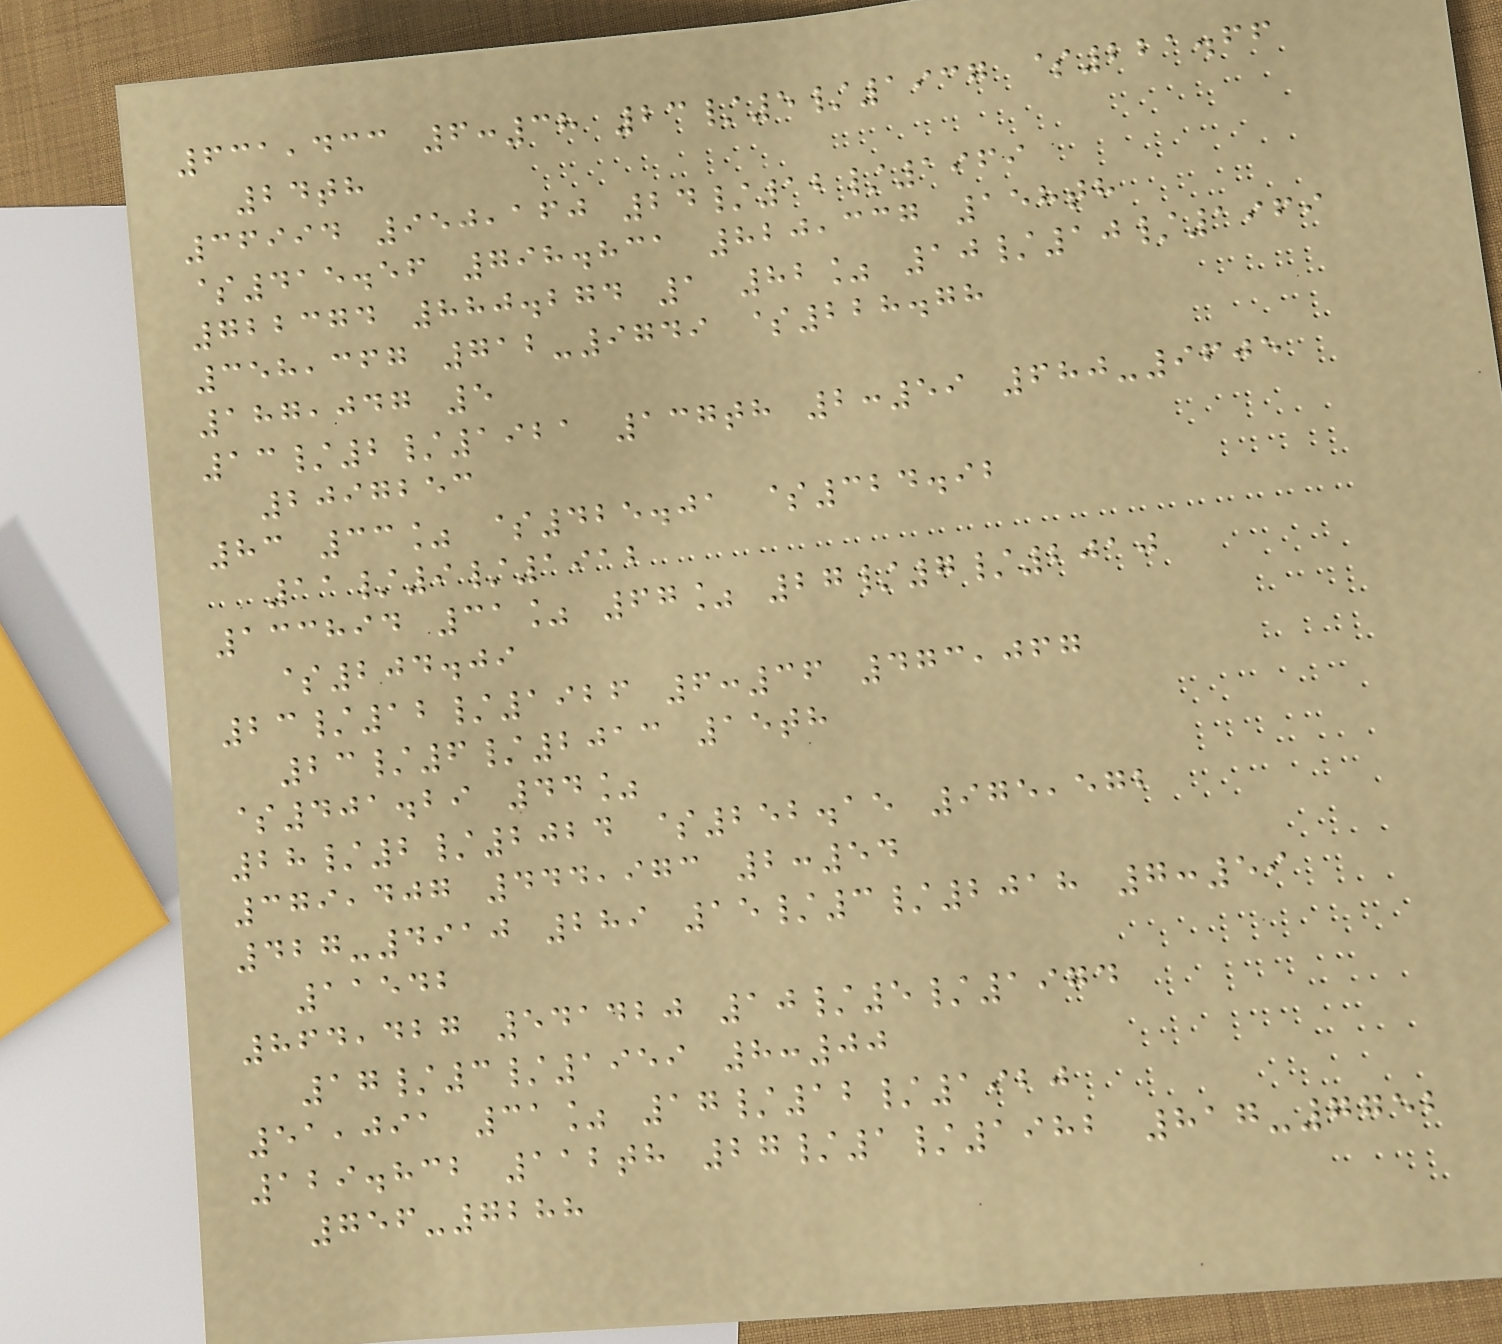631,433 6:38 23/5/1937 $221.66
24th
36994 950,160 24/12/1969
$415.56 798.831 820,337 158th
722374 880.274 1 82% 10/10/1969
358,367 712-9749 $228.78
187,047 5
13/2/1921 137th 2:59 680-9605
2097253
83 33% $425.01 $324.92
11/9/1912
133894 31% 67% 27/7/2010
$204.09
23/12/1926 6:36 473,067
23/6/2013 15th
$401.29 44%
28/2/2024 $252.15 975,572
379,407 444,973 2:54
427-4910 289 15/3/2018 7:59
11542
864,427 541420 10/5/1974
17/3/1959 8:00
51,091 31% 17/12/1920
129.832 112th 27/1/1982 817-7752
756-7288
